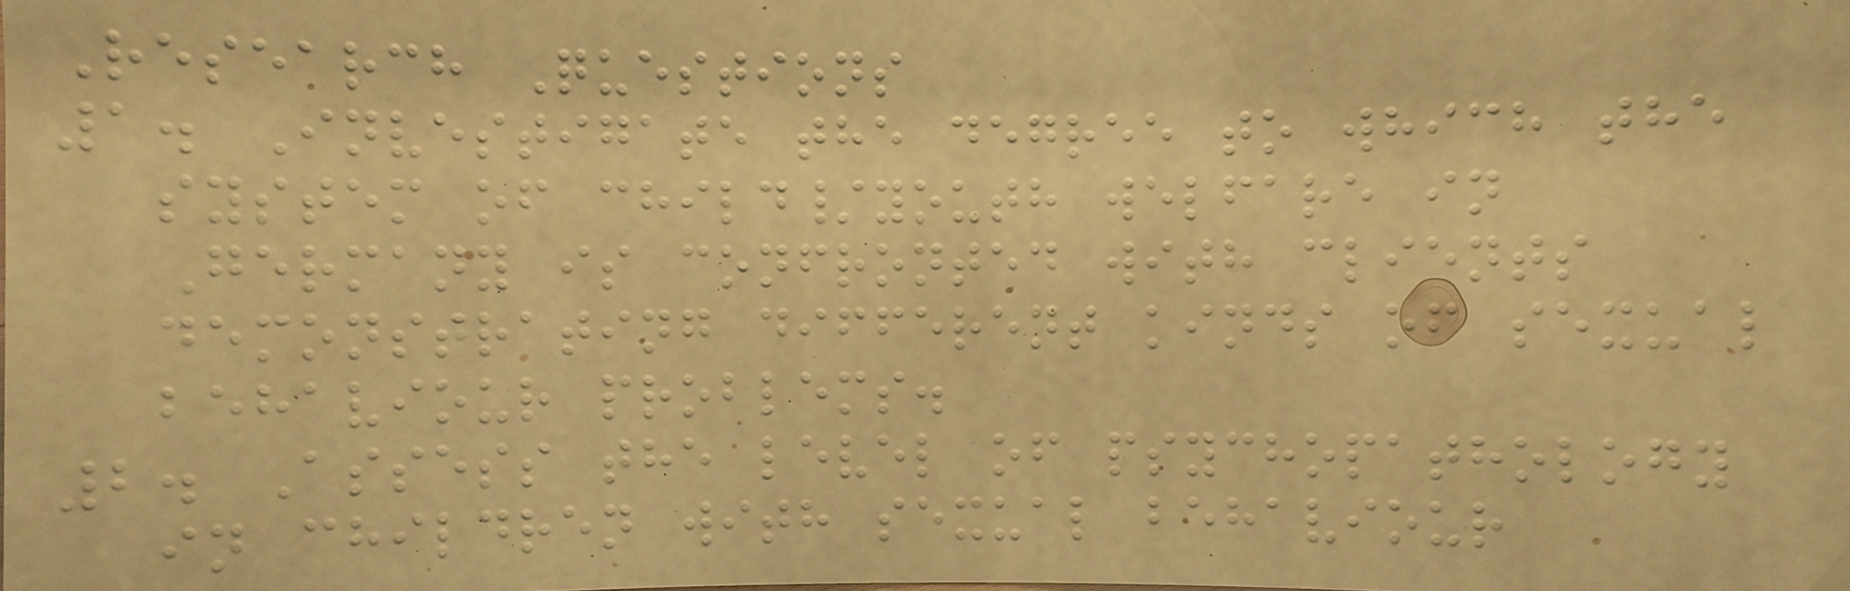Research Questions
1. Investigate the degree to which the
system of child/youth welfare in
Germany is confronted with clients
demonstrating different kinds of sexual
behaviour problems.
2. Assess the level of psychopathology
in children with sexual behaviour
